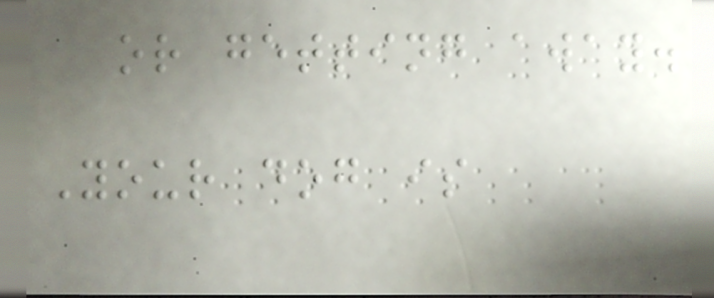or getting away.
Your dog is
